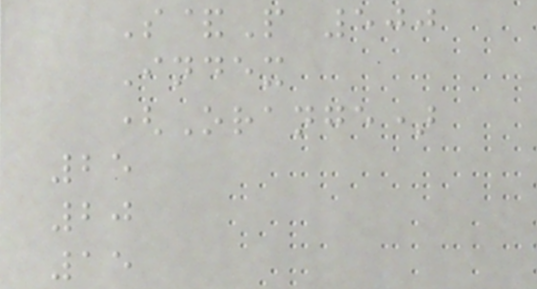S&P 500
Index
(Orange)
25
20
15
